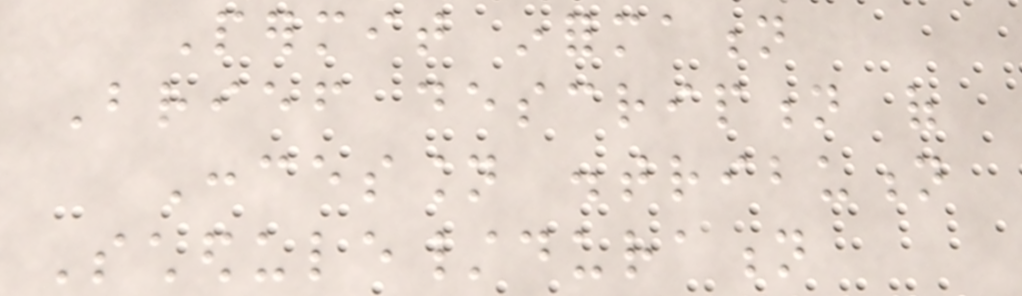Permit information
Brief description of
Concession distribution
Schedule/duration
